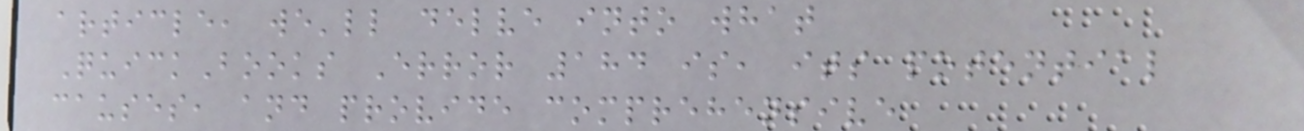article, we'll delve into what
QuickBooks Error 184 is, its potential
causes, and provide comprehensive
